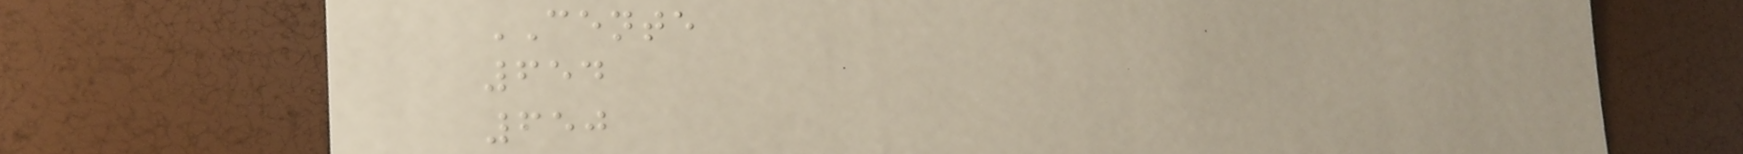CENTE
654
650
